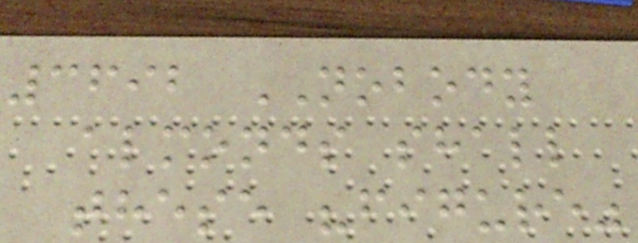3692 NOBODY
almonds shall
these "figure"
